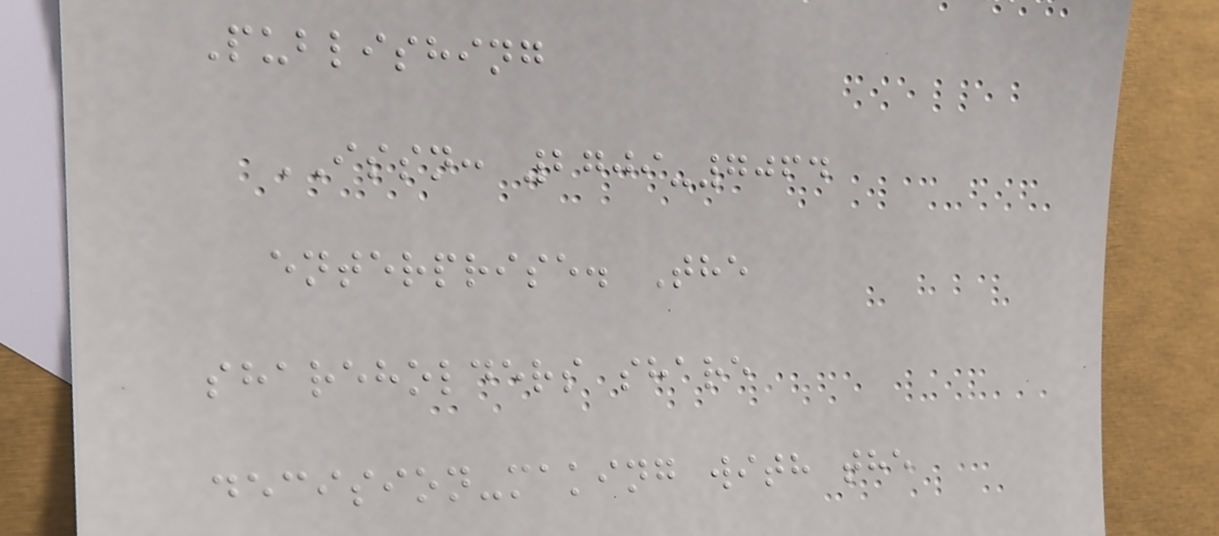Publishing
ISSN: 2709-7064
enterprise. The
shareholders share
decision-making with the
